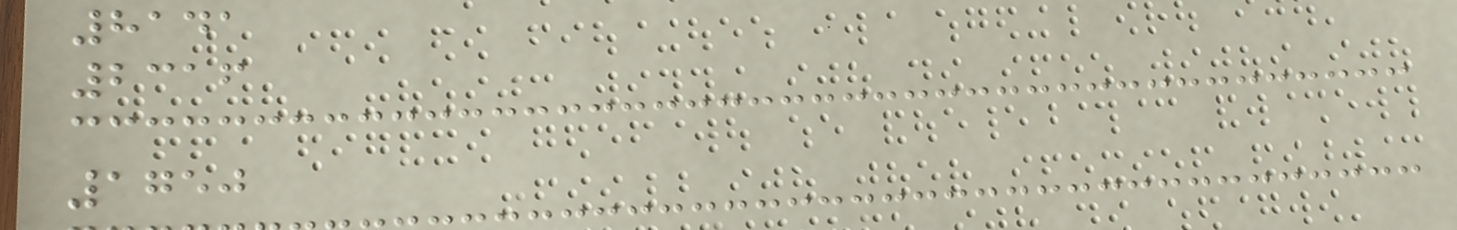8141
2316
1750
